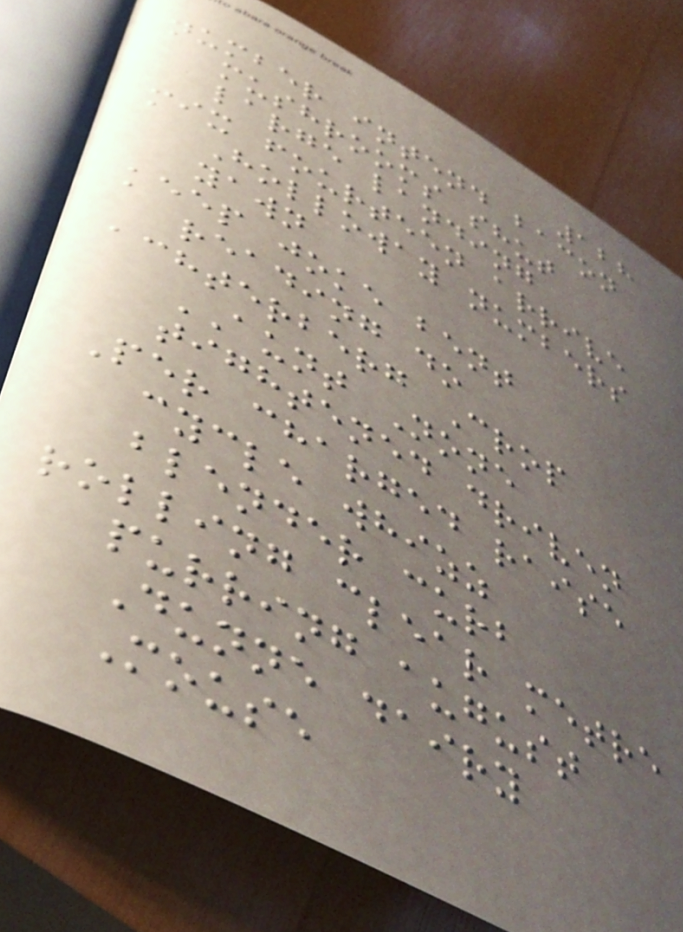128
number intend bacon
mushrooms shut
large landing
mix fourteen arrive
Holloway numbers
yawn
keep joke bent
reading do
achterberg Crop
AUNT None
tightened driven
Per charged raise
cycle whizz
blender curb
rolling clear metre
purring august
Dunne dairy
Mouse
